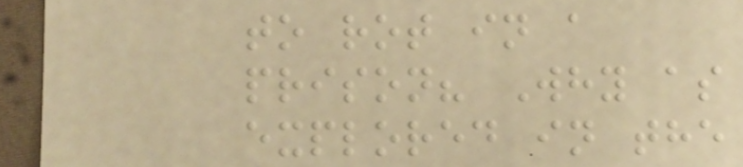to rot in a
prison? Why as
explored in the
